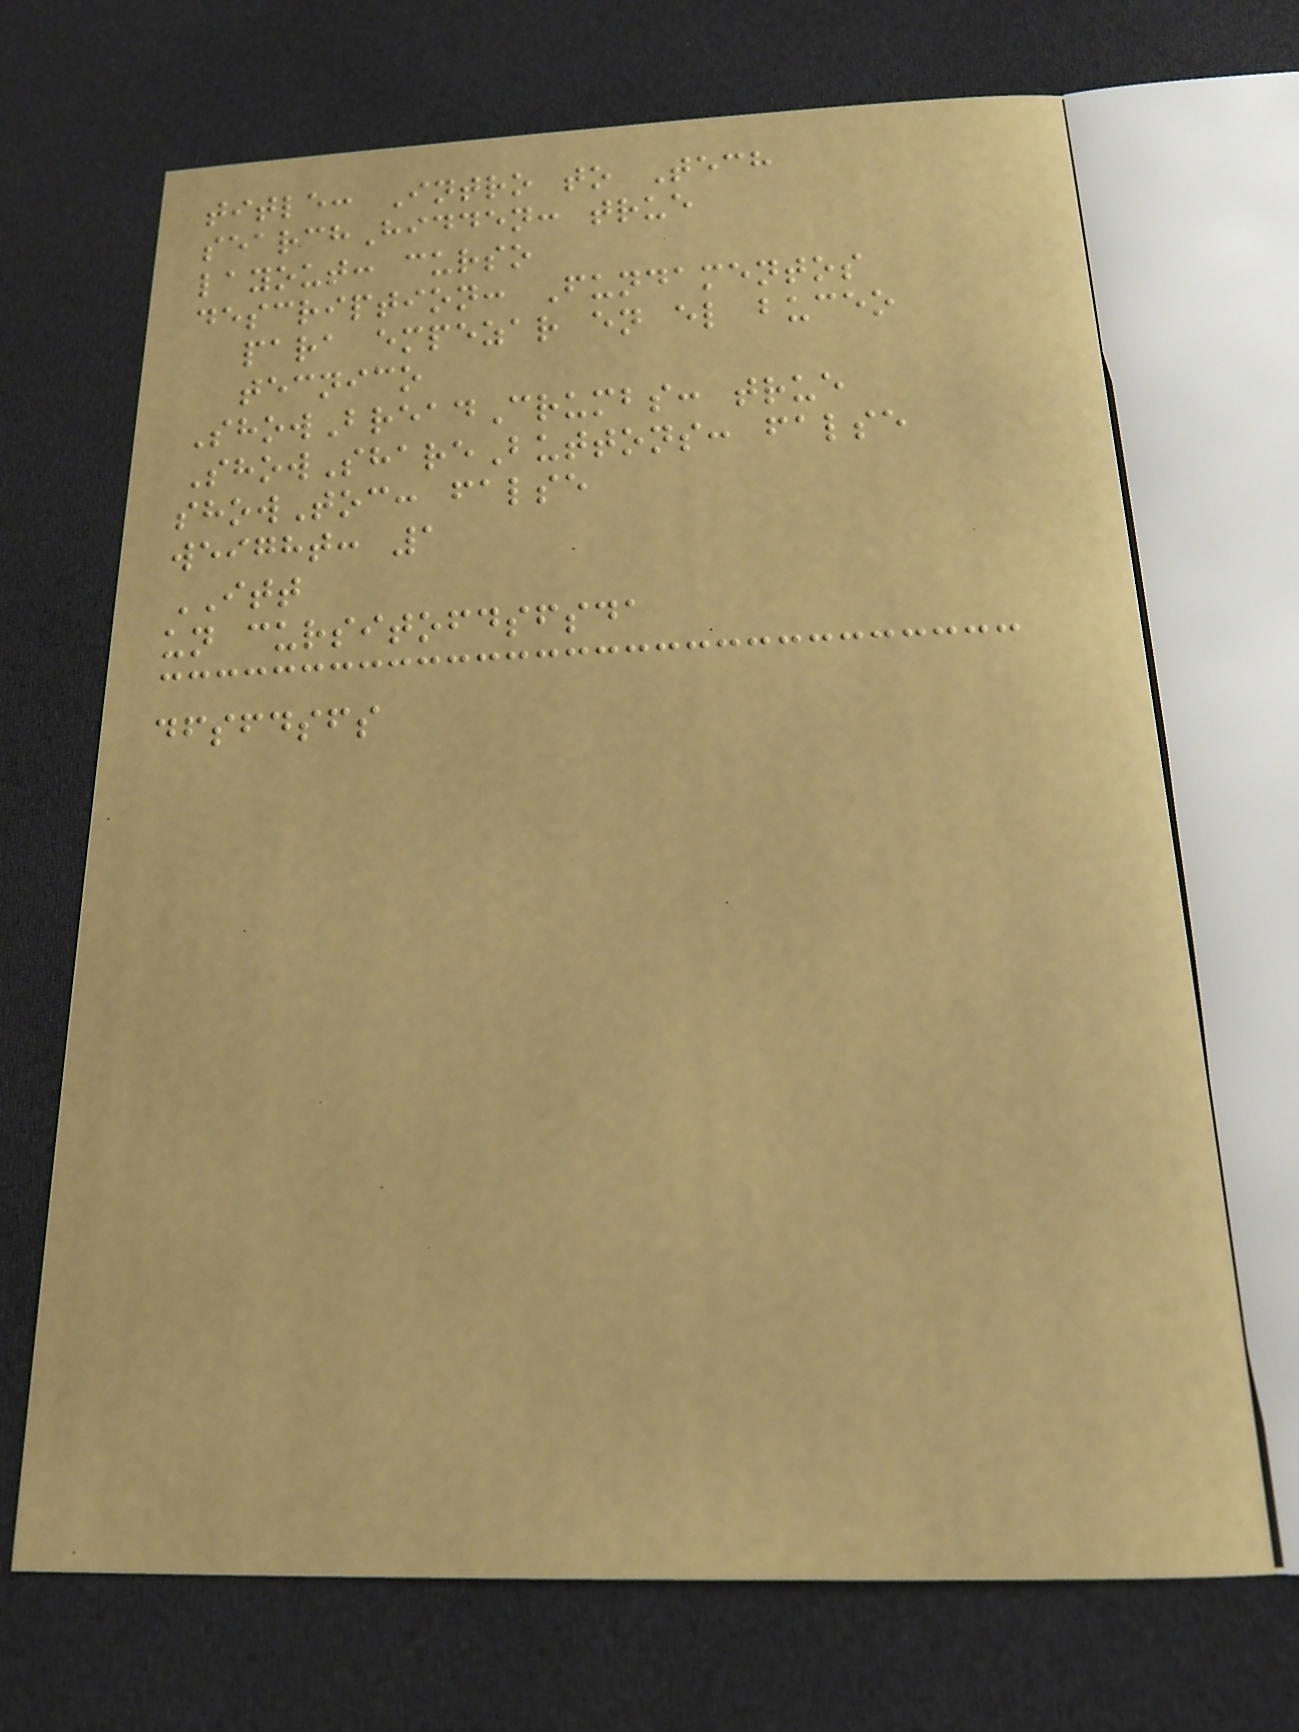title: Intro to Tech
searchHidden: true
layout: curso
description: Fundamentos
para empezar en el buceo
tecnico
ShowBreadCrumbs: true
ShowShareButtons: false
showToc: false
weight: 1
ITT
un cursitofdsfsda
dfsfdsfs
